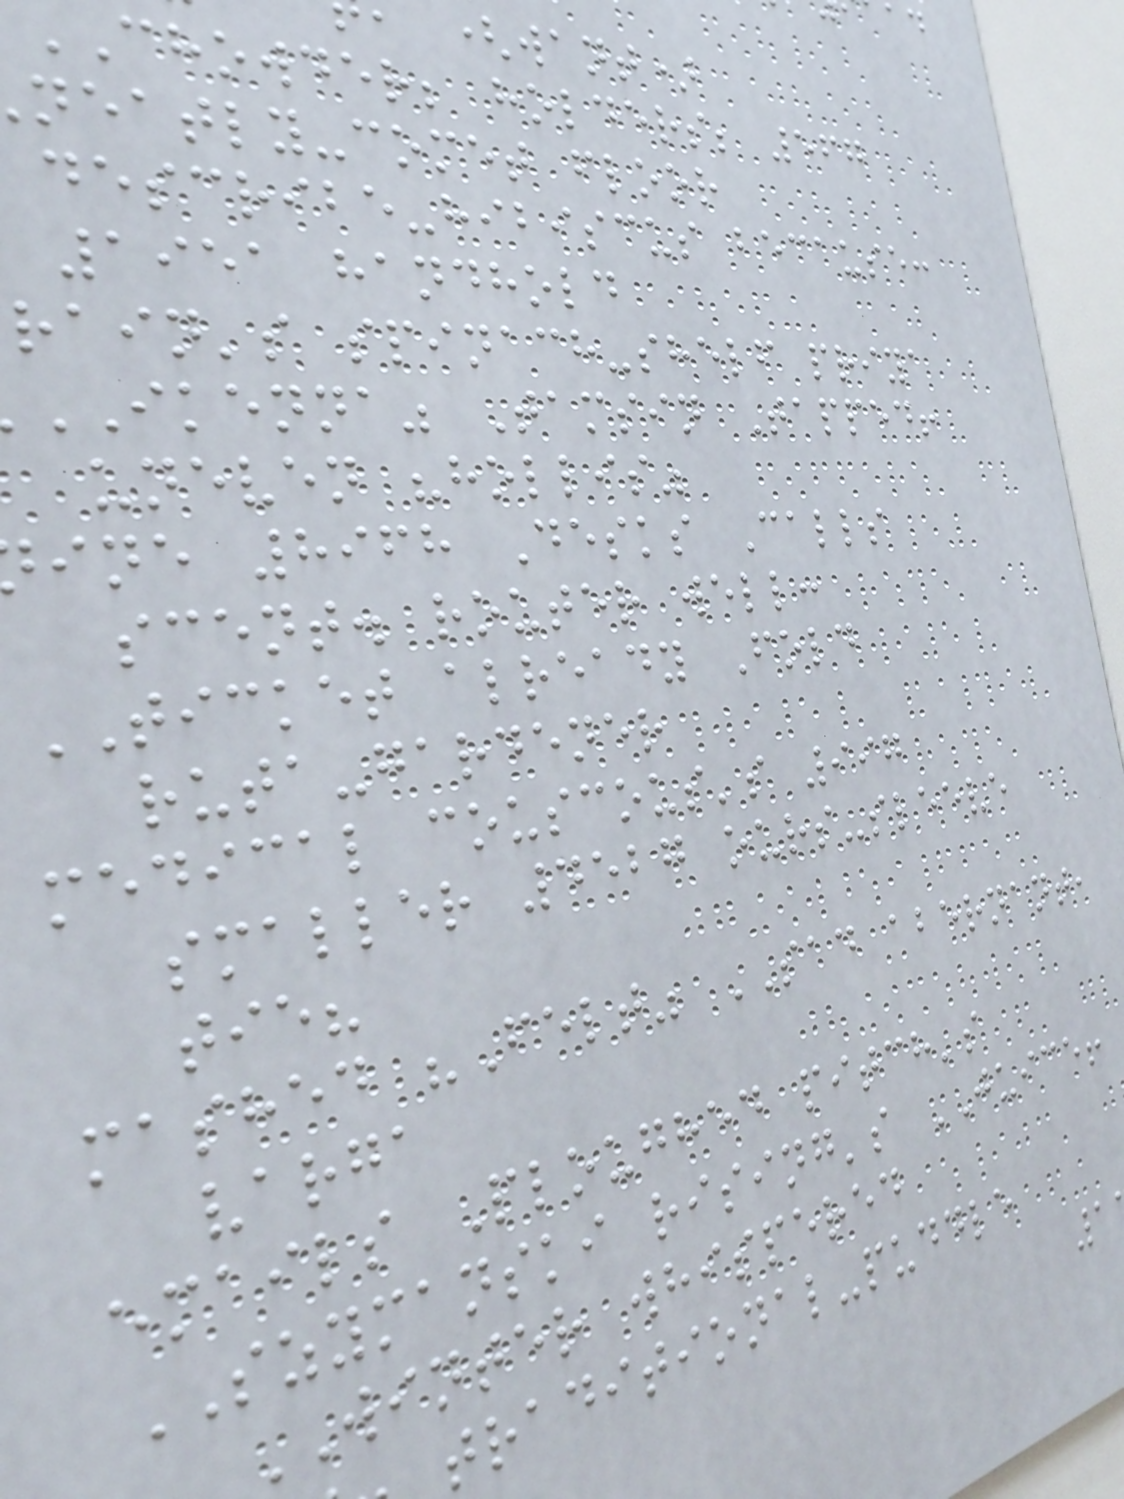(want)
chowder; holders; 567
neatly-comet floor
describe-hibiscus because:
1951 handhold
rain's spinach-shelf priya
IKENNA" Tamsin Tapped!
uneven "hollis"
ine 8968 Desks Calls
scent. router well:
TICKET already Fold
ruta-gardener
medical couscous's 997
smaller 4527 ours-sleeve
tie?
mashed "Felt" SAD abernant,
varga
emails Ploughed pitch's
SZYMANSKI rising's JUICE!
WINTER whispered
traditional-puddle
